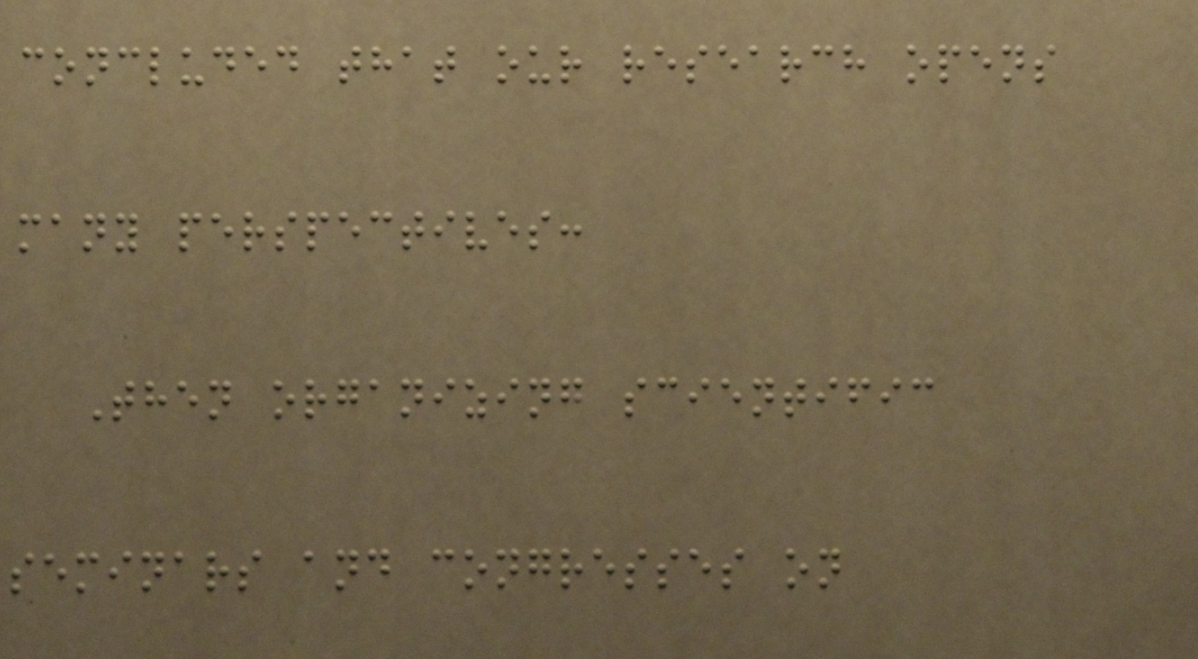concluded that our research opens
many perspectives:
Then organizing scientific
seminars and congresses on
